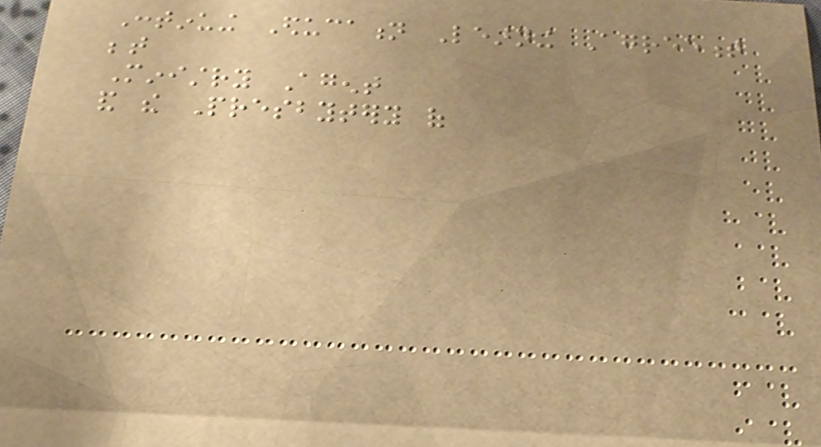Continuing Education Learning Agreement
between
Ministry Agent
and the Presbytery of
